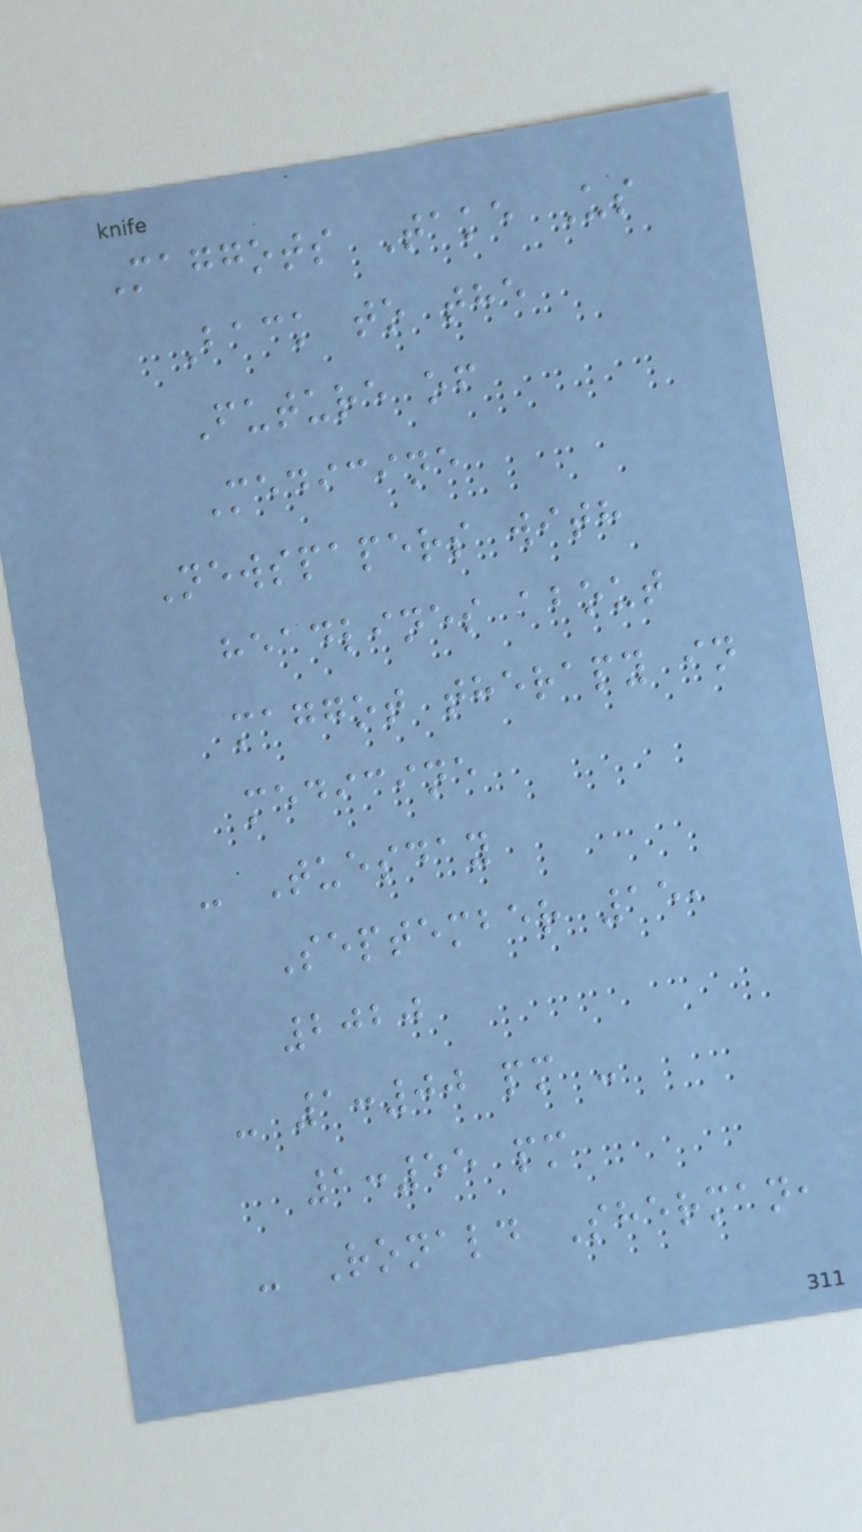Maggots Take Us
Back to the
Future of
Medicine
Newspapers with
headlines about
maggot therapy in
medicine
- Tuesday
September 15,
2020
- 1:00 pm -
1:55 pm
- Ronald Sherman,
